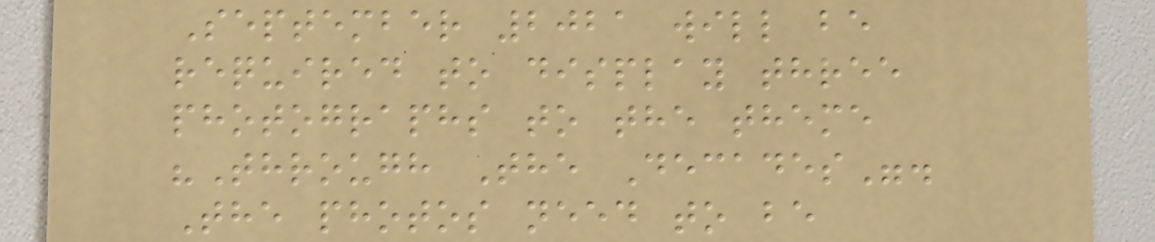September 2021 will be
required to display three
photographs to the theme
"Through The Decades".
The photos need to be
